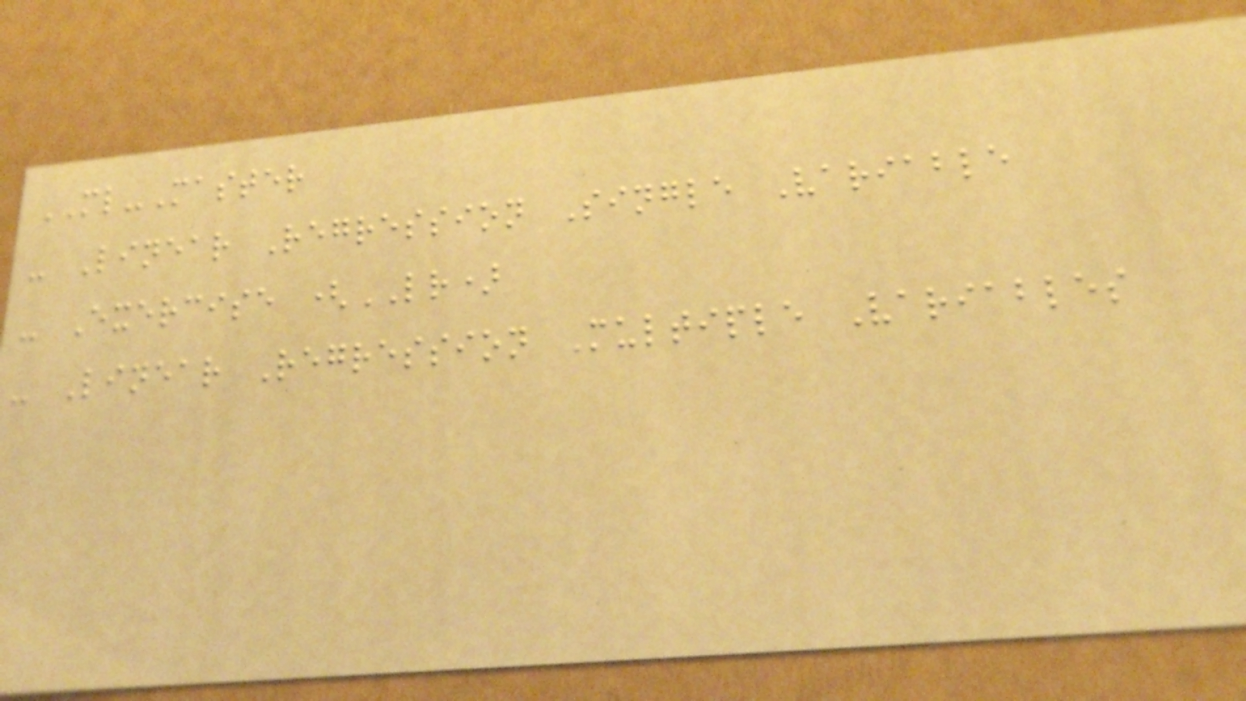ML-Master
- Linear Regression Single Variable
- Exercise (LR)
- Linear Regression Multiple Variables
